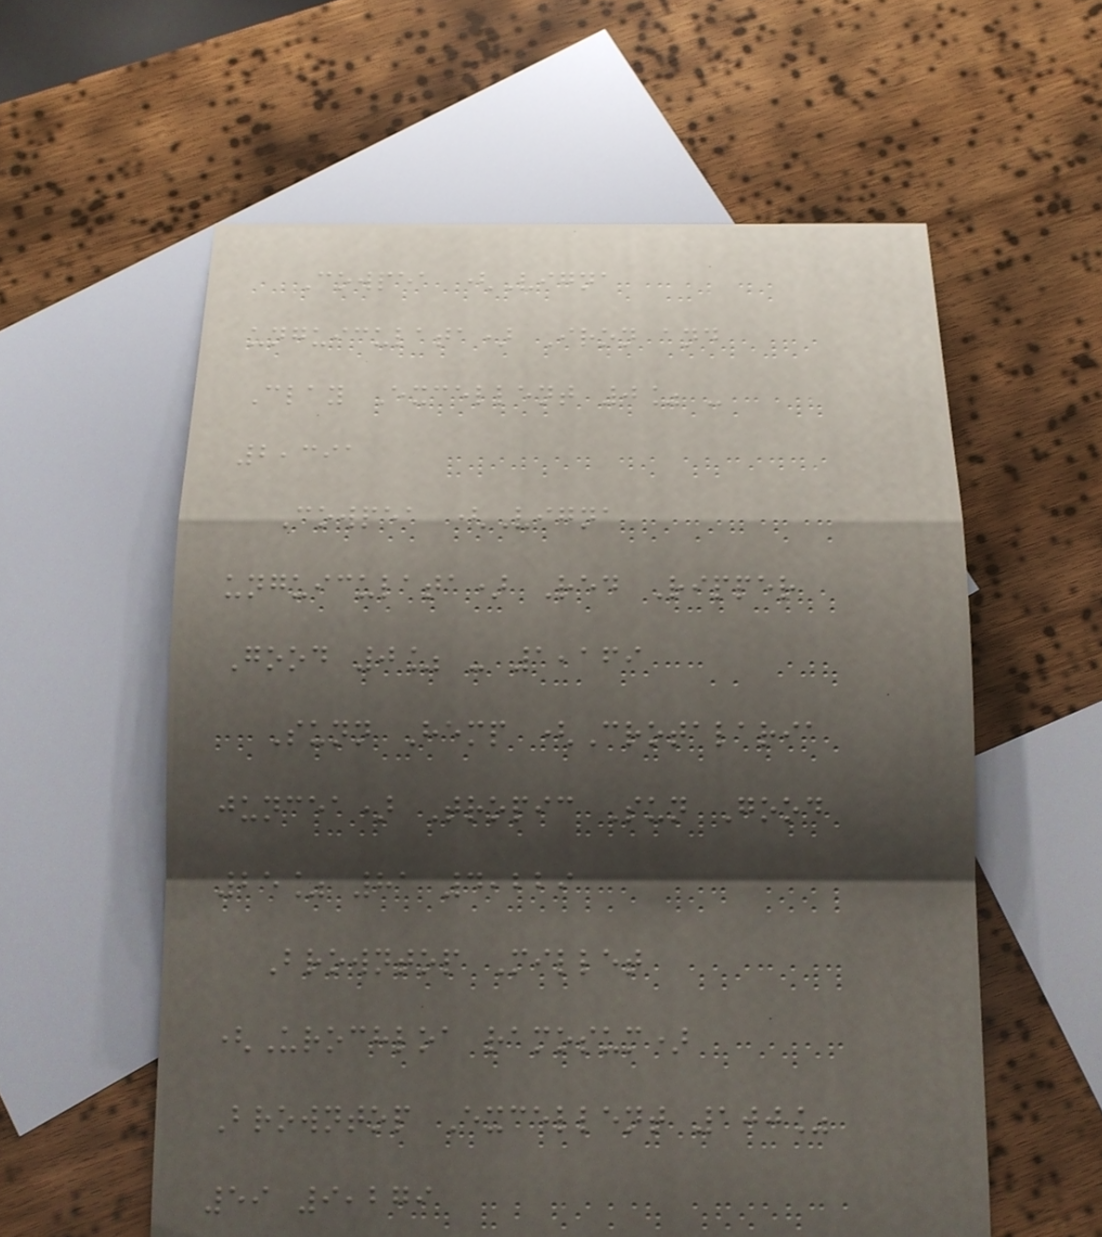Cowpea (Vigna
unguiculata) Iron and
Clay Excellent 0% -
2,391
Cowpea (Vigna
unguiculata) Red Ripper
Good 0% - 1,169
Sunn Hemp (Crotalaria
juncea) Tropic Sun Good
25% 81 4,229
Browntop Millet
(Urochloa ramosum)
Browntop Excellent 100%
59 9,279
